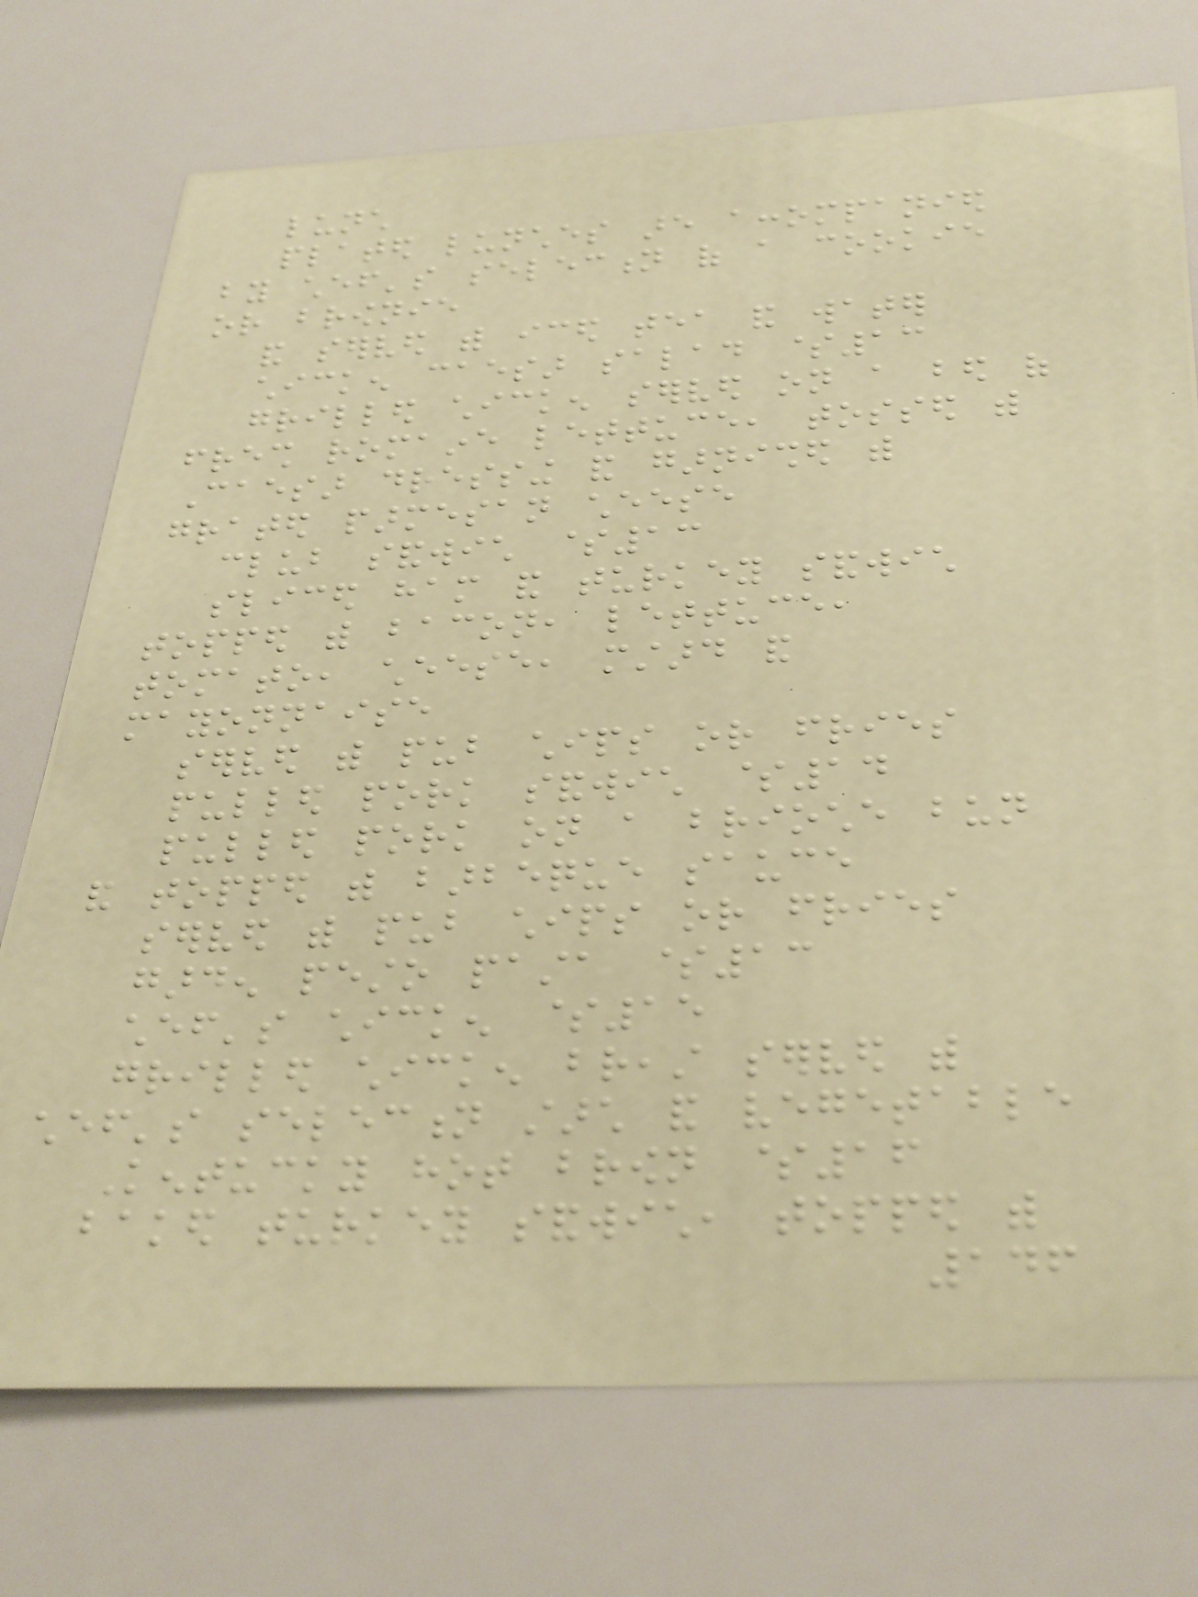lunch
plated lunches are accompanied
by chef's selection of a cookie
or brownie
and served with iced tea and water
chicken caesar salad $13
grilled chicken served on a bed of
fresh romaine lettuce, tossed with
Caesar dressing and garnished with
grated parmesan cheese
club sandwich $13
sliced ham and turkey sandwich
topped with bacon, lettuce,
tomato, cheese, mustard and
mayonnaise
served with pub chips or fries
pulled pork sandwich $14
pulled pork on a brioche bun
and topped with barbeque sauce
served with pub chips or fries
garden pesto pasta $13
chef's chicken $15
grilled chicken breast served with
chef's selection starch and vegetable
Kentucky hot brown $16
baked turkey sandwich, topped with
146
